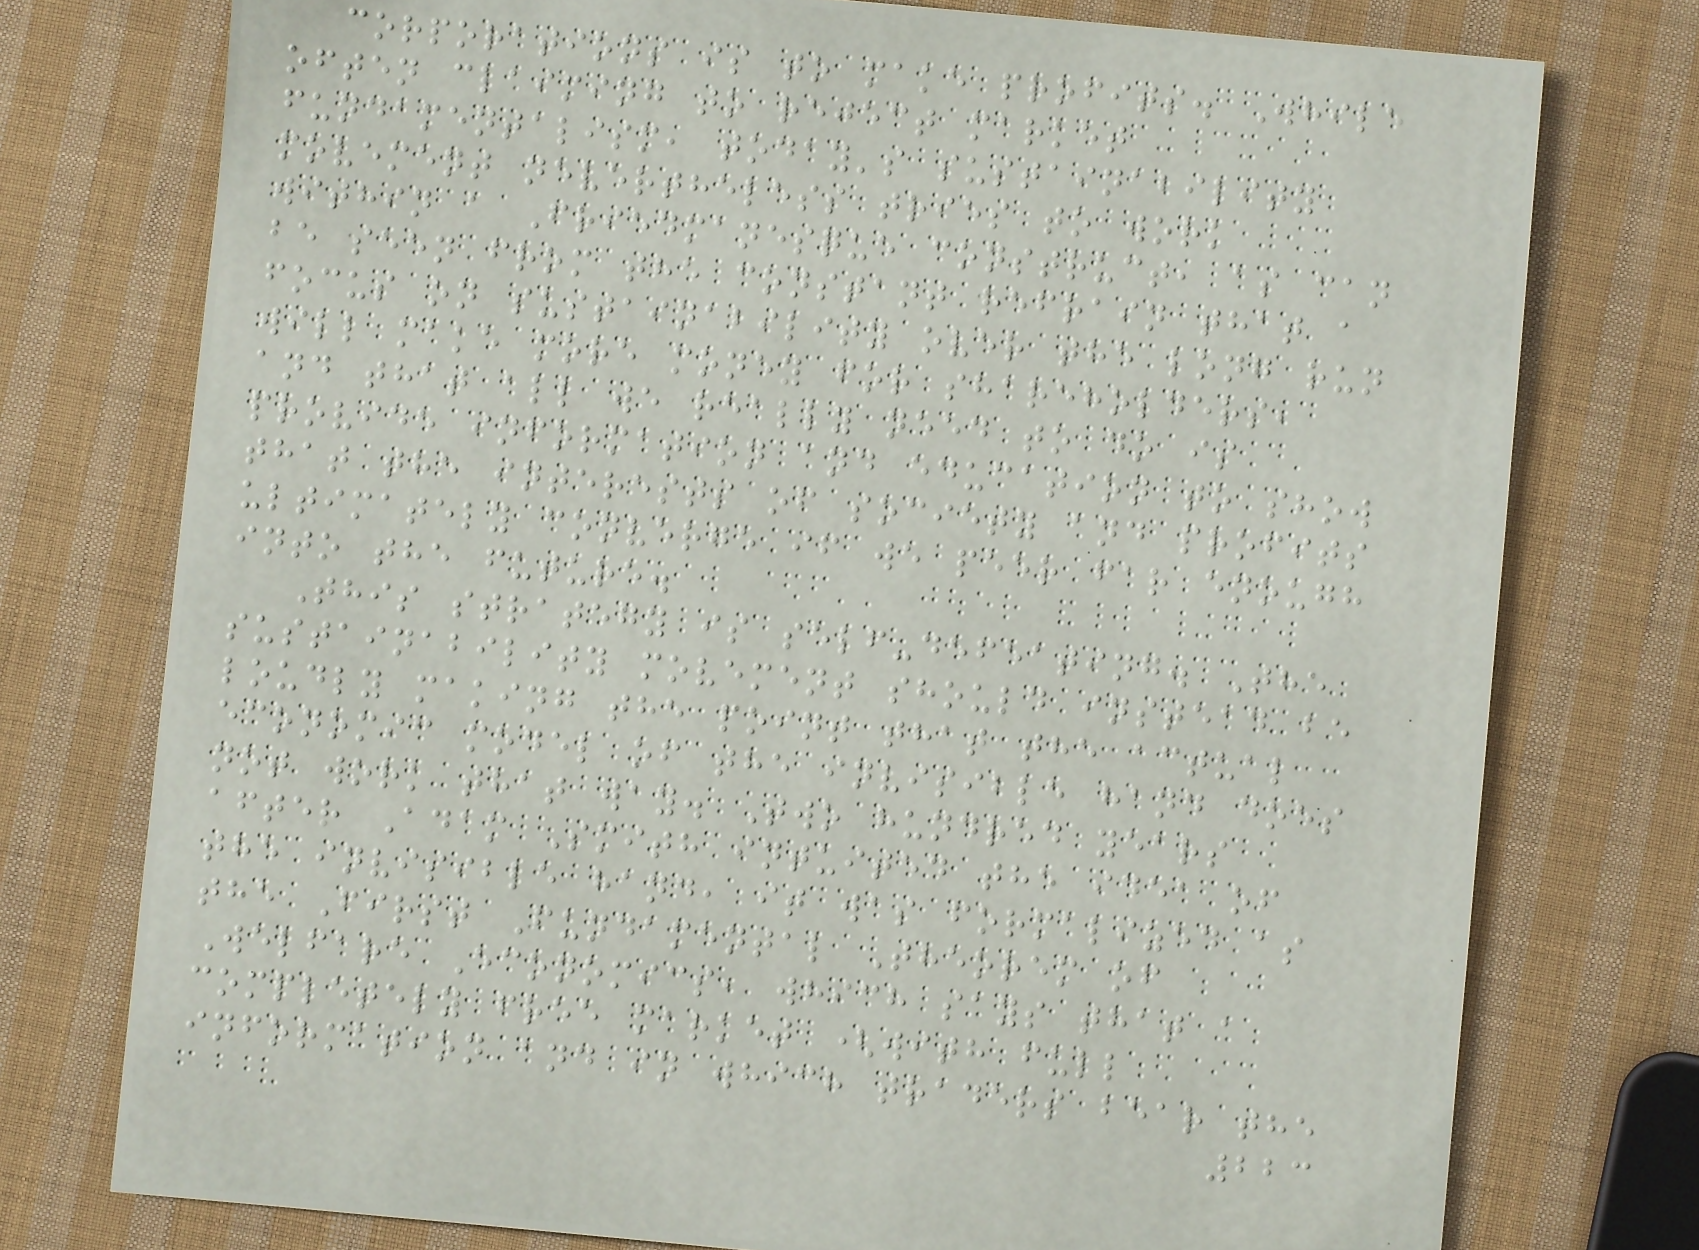corporations is to make profits. While
often claiming to reject market
fundamentalism, today's sustainability
movement nevertheless tries to work
within a Friedmanesque construct, as can
be seen from the constant refrain that a
focus on sustainability over the long run
will make more money for shareholders,
and that all we really need to do is
provide information and education to show
that the interests of society and profits
ultimately converge if we peer far enough
into the future.
This strategy is self-defeating. The
sustainability movement should instead be
loudly making the point that the actual
economic model of the invisible hand does
not work that way. Two hundred years
after Adam Smith intuited the idea of
the invisible hand, it was formalized as
the First Fundamental Theorem of
Welfare Economics, which says that a
completely free market (with full
information and in which traders bear the
223
